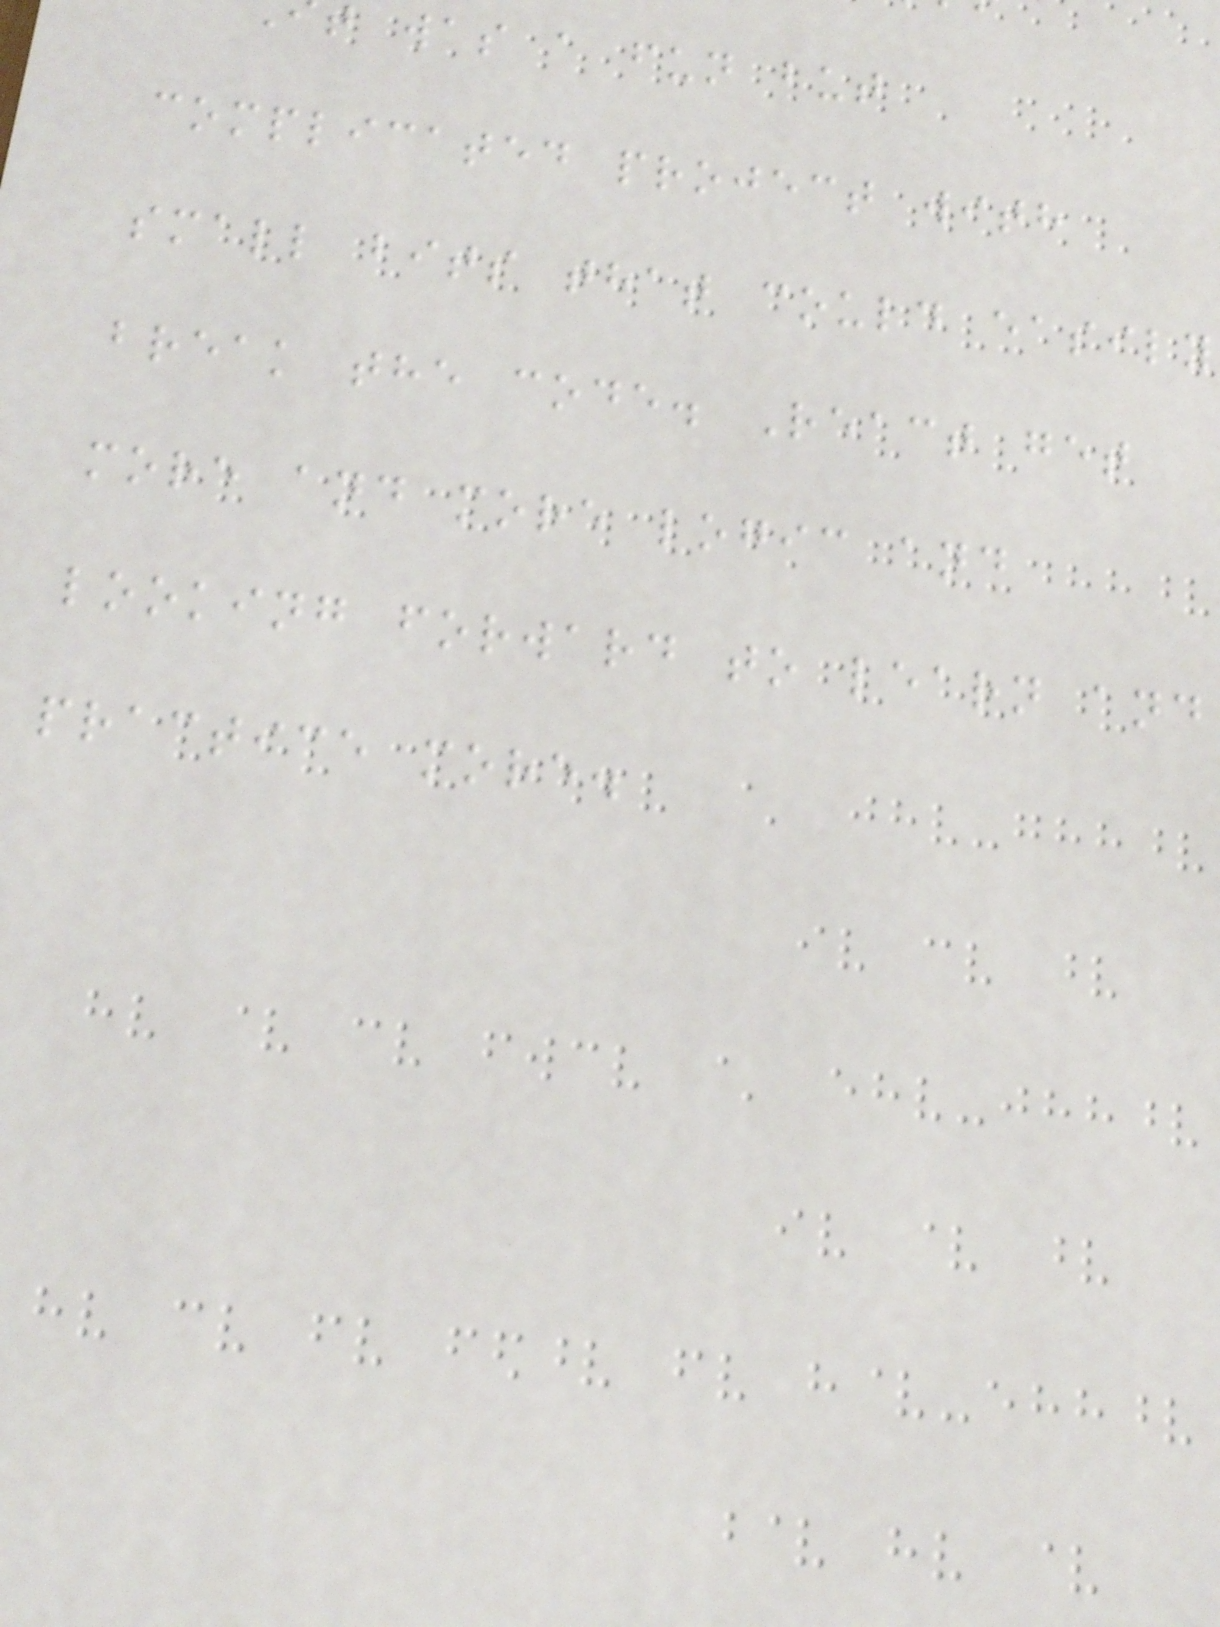t was a fun but
complicated project with
small bits that could easily
break the code. React get
more and more logic and
looking forward to learn and
practice more.
